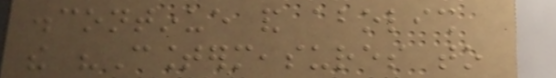discontinue and abolish
the "Countermeasures to
